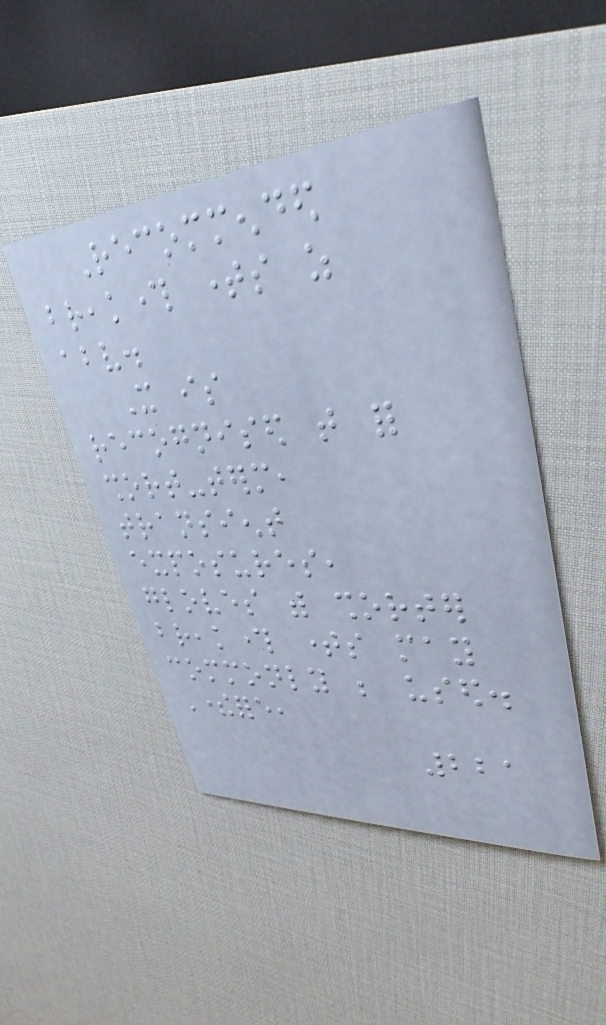Recommended
breakthrough times as
above.
It is
recognised that for
short-term,
transient
exposures,
gloves with shorter
breakthrough times may
commonly be used.
Therefore,
221
